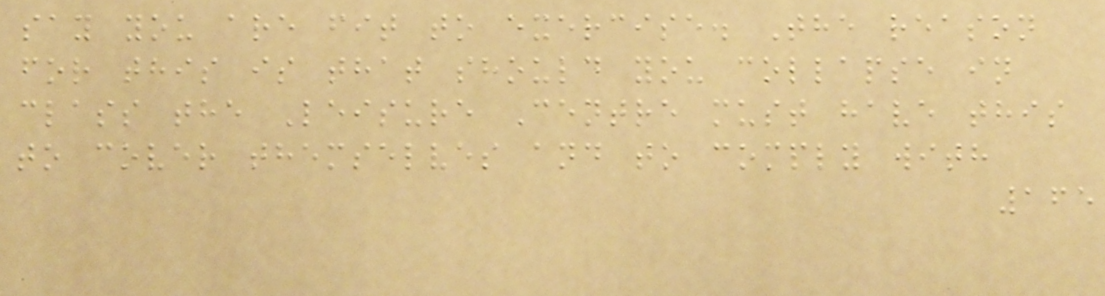say you are fit to exercise. The reason
for this is that should you collapse in
class the Leisure Centre must have this
to cover themselves and to comply with
165
